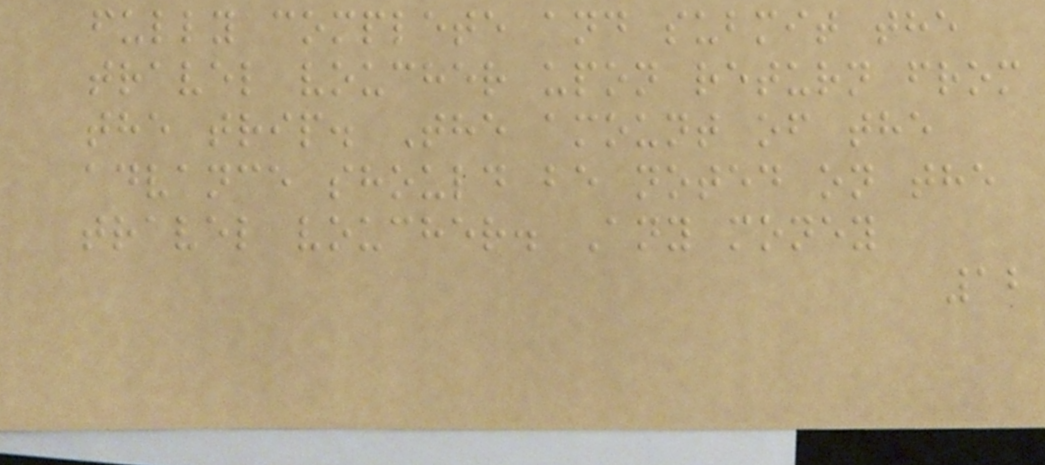fully complete and submit the
travel voucher upon return from
the trip. The amount of the
advance should be noted on the
travel voucher. Any money
12
